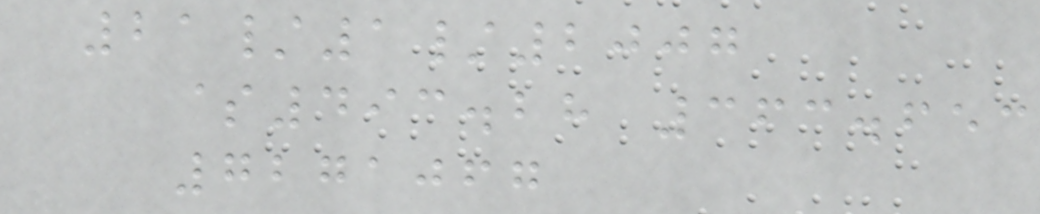21/1/2007
$493.28 363.653
7271067
